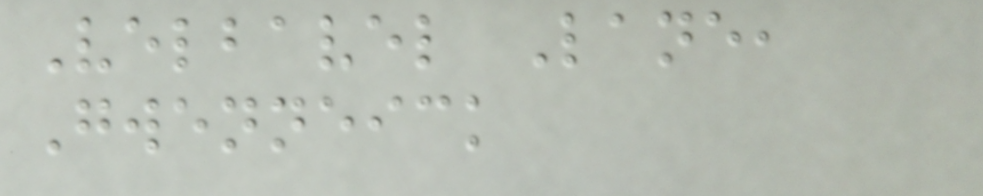Velbavel Lane,
Gwenneick
